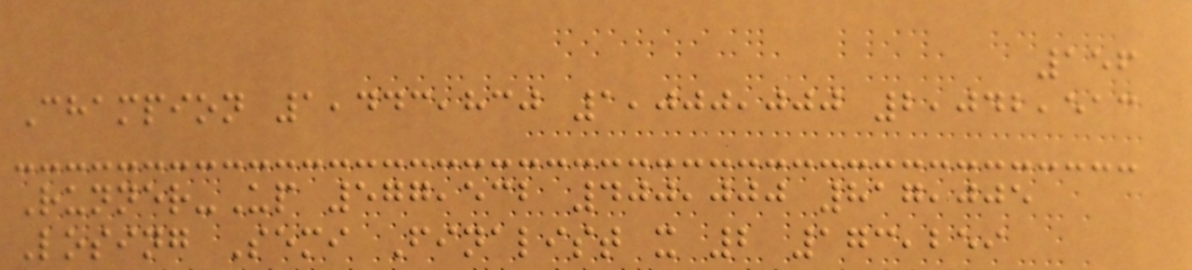156
Champion 1,443,830 1,000,000 2,042,513
Runner-Up 577,532 400,000 817,005
Losing Semi Finalist x 2 173,259
